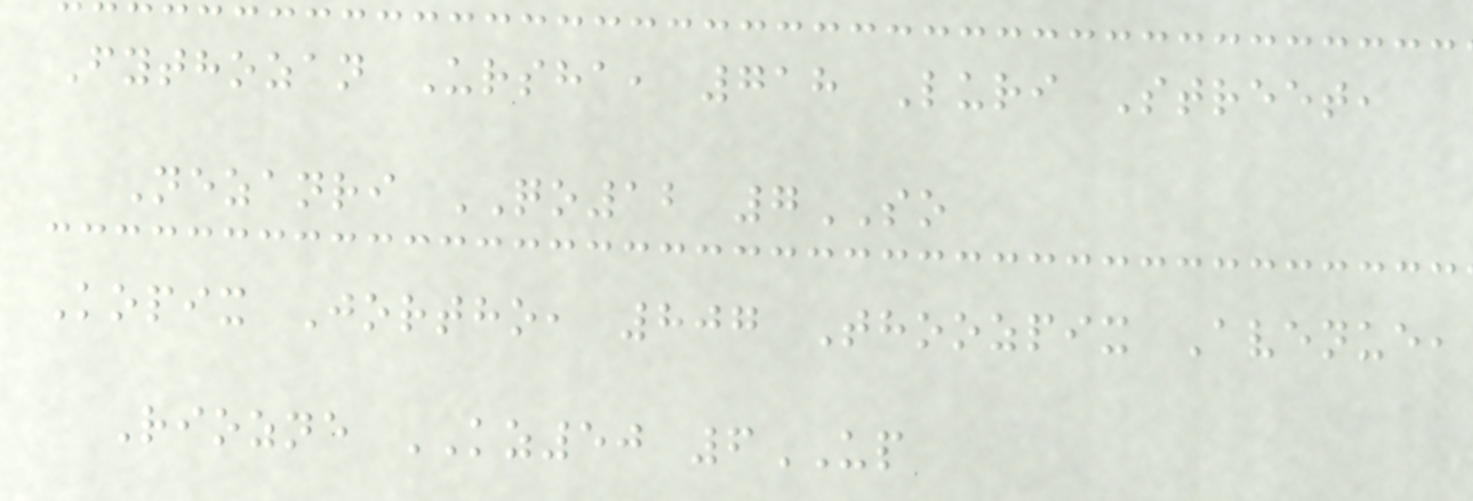Fythozan Ursha, 718 Luri Street,
Nezanri QO12 7SO
Kopix Jortho, 807 Thoozpix Avenue,
Riozne KZ50 6UP
